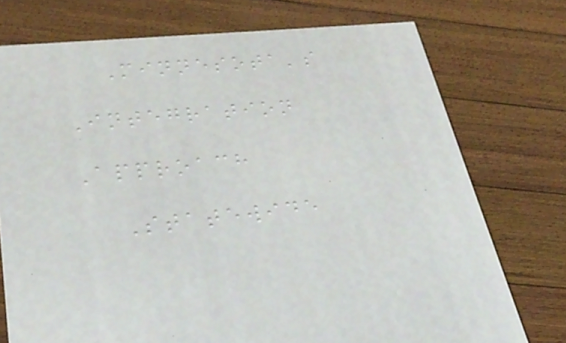Minnesota's
Integration
Approach
Statewide
